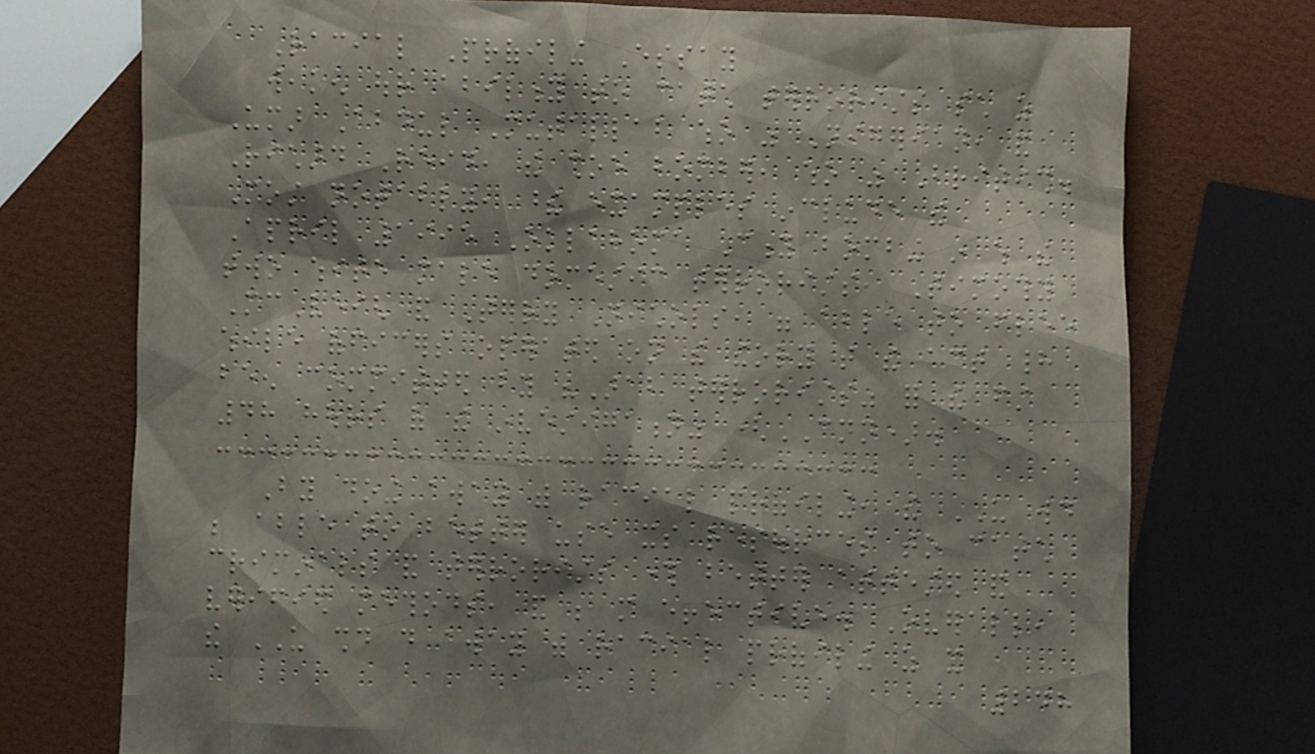Racial Profiling Essay
weaken our ability to catch terrorists such as
Umar Abdul Mutallab who was Nigerian, and
Richard Reid, the shoe bomber, who was British.
Most notably, these examples include the
April 1995 Oklahoma City bombing in which the
two white male domestic terrorists, Timothy
McVeigh and Terry Nichols, were able to flee
while officers operated on the theory that the act had
been committed by "Arab terrorists" for the first
48 hours of the investigation" (CNN).
By doing away with racial profiling, the US would
be able to better use its resources to catch
criminals and terrorists through better attested and
verified methods, and be more effective. Overall,
the US should do away with racial profiling as it
248
